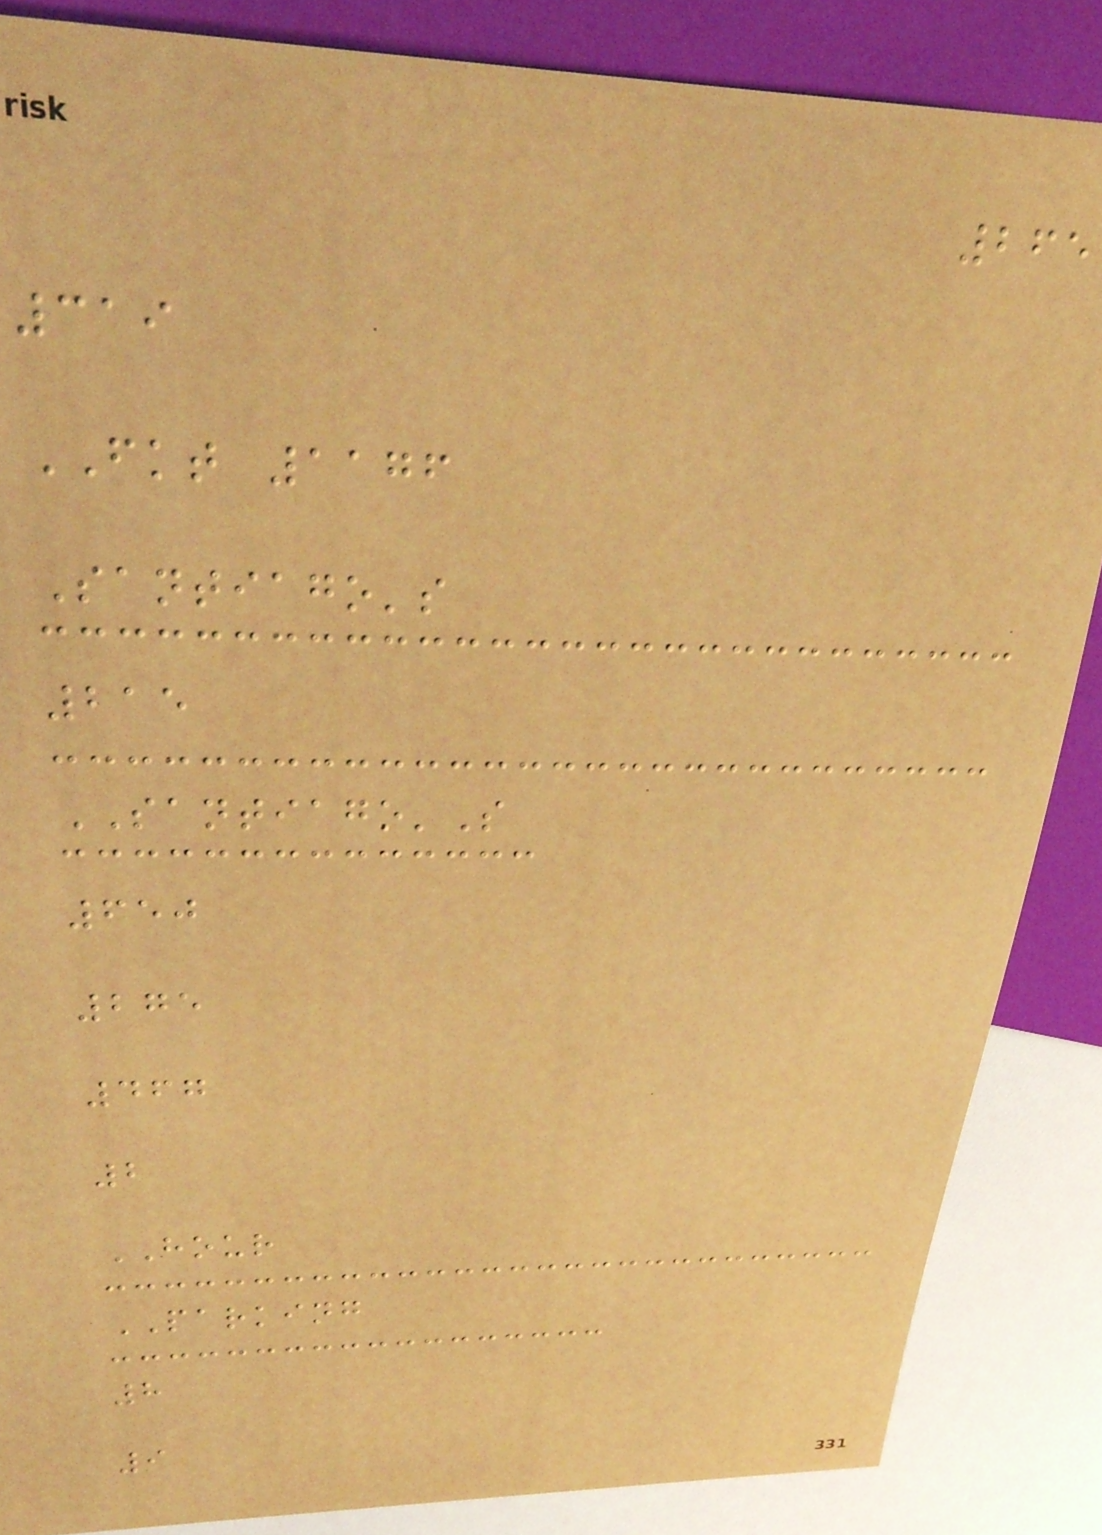265
319
FKT 1176
Santiago's
215
SANTIAGO'S
650
275
467
2
HOUR
PARKING
8
9
